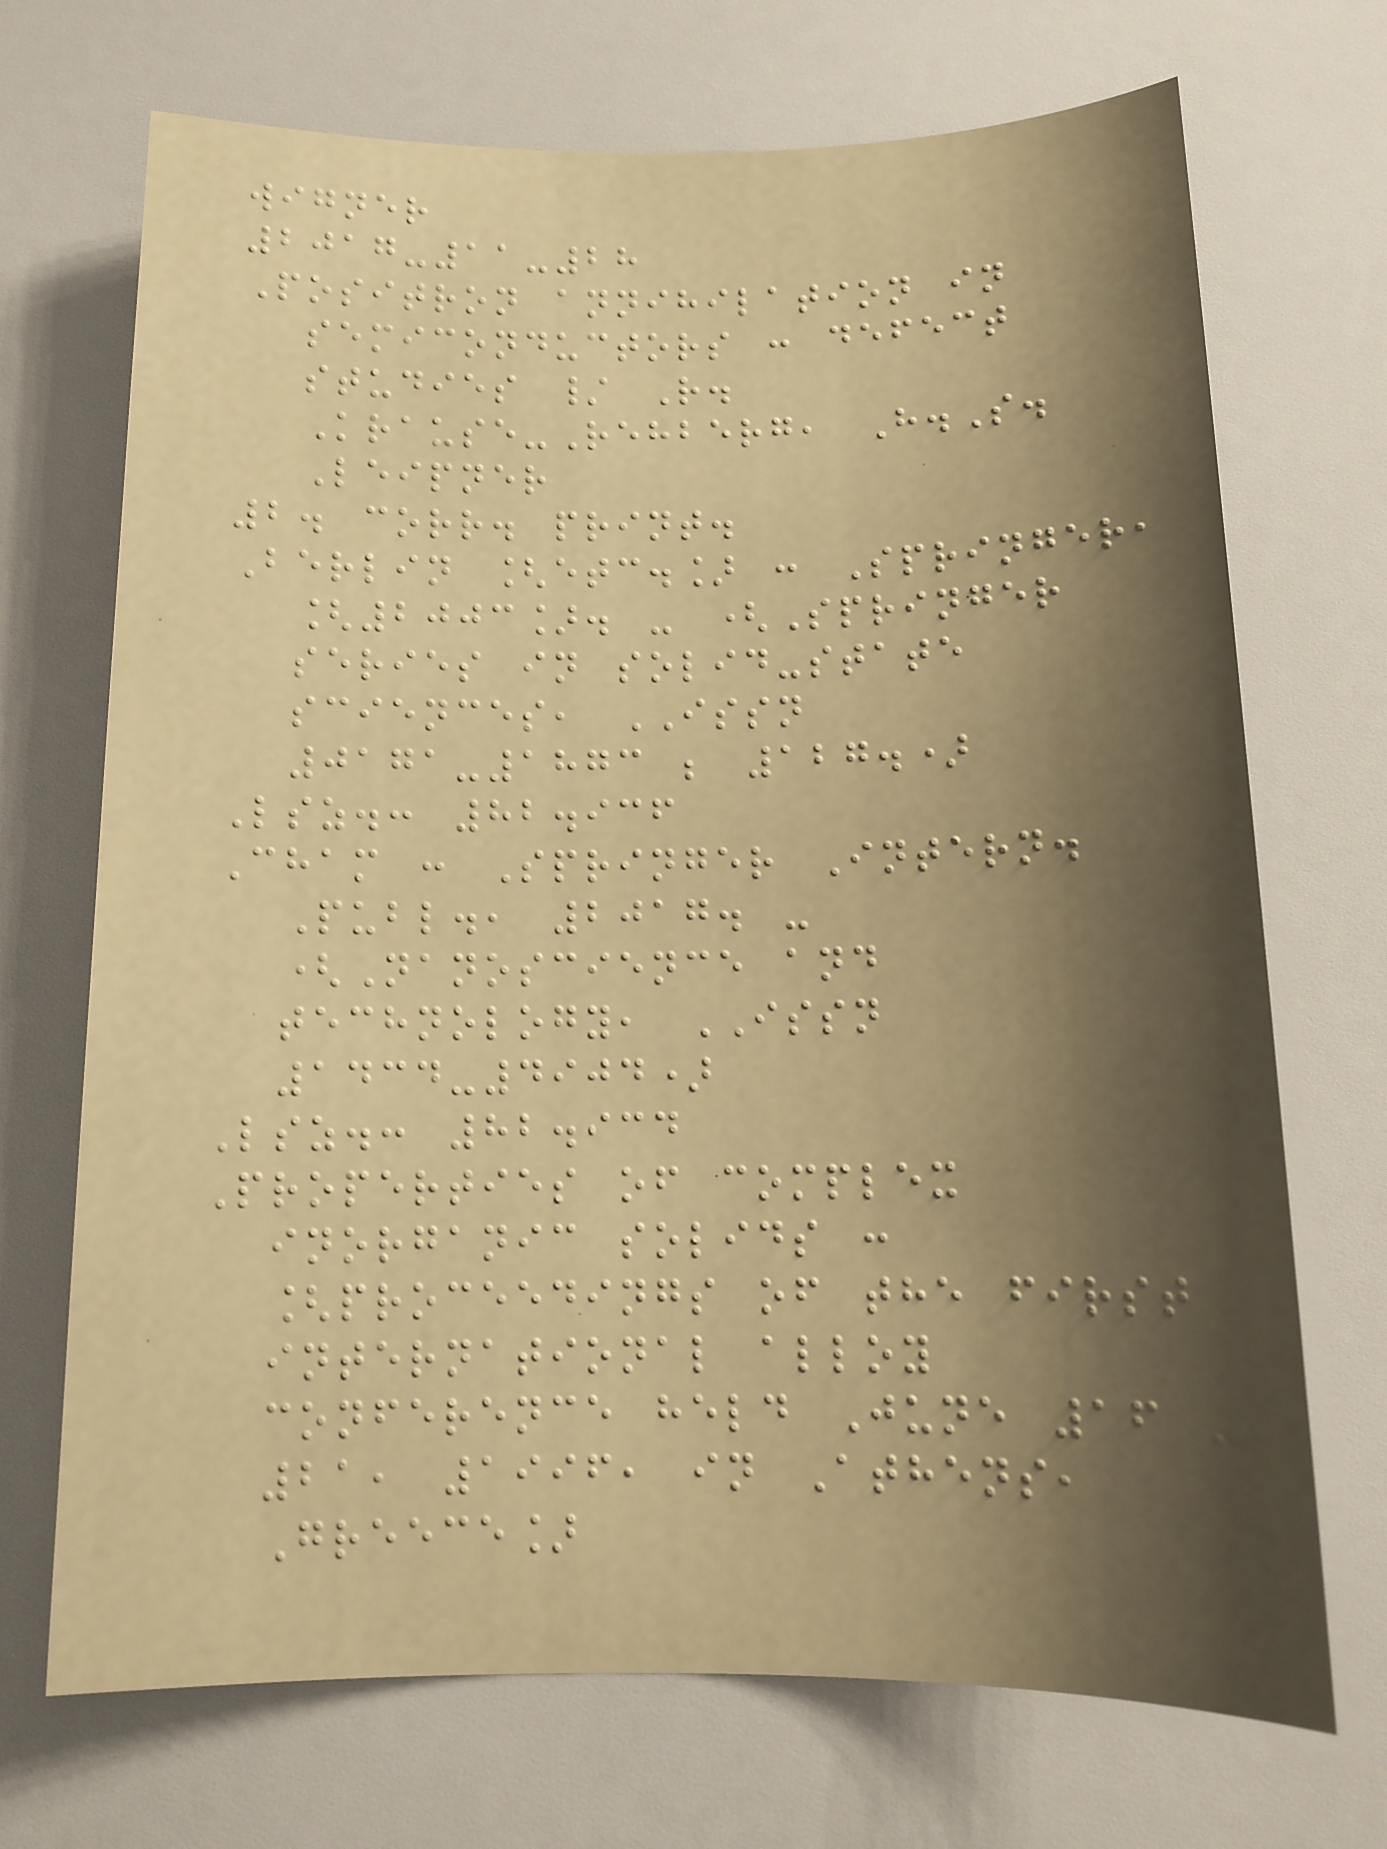wigner
2017-11-28
Positron annihilation in
semiconductors : defect
studies / R.
Krause-Rehberg, H.S.
Leipner
2. corr. print.
Berlin [etc.] : Springer,
[2003]. - (Springer
series in solid-state
sciences, ISSN
0171-1873 ; 127.)
Lsz.: 82.936
Cham : Springer Intern.
Publ., 2017. -
(Nanoscience and
technology, ISSN
1434-4904)
Lsz.: 82.934
Properties of complex
inorganic solids :
[proceedings of the first
international alloy
conference held June 16 -
21, 1996, in Athens,
Greece]
